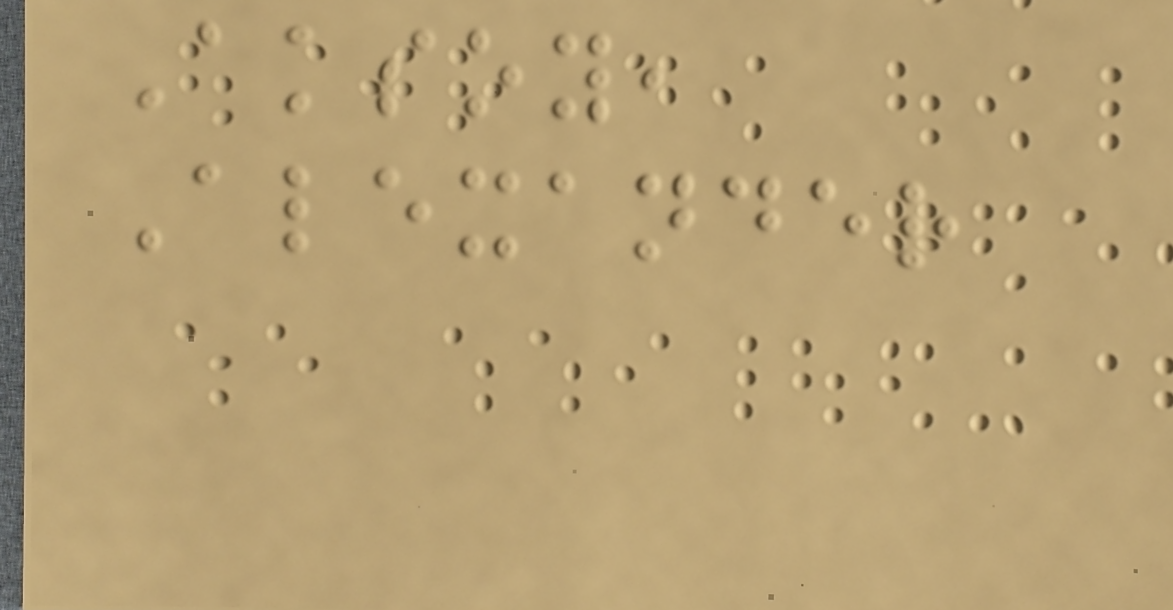Aksoy,
Alexander
